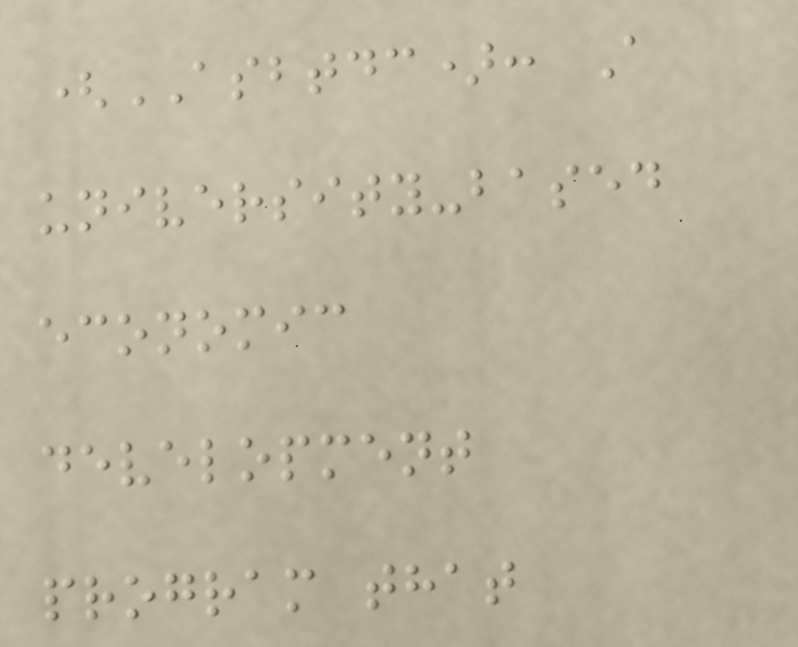(ASBTDC): A
university-based
economic
development
program that
